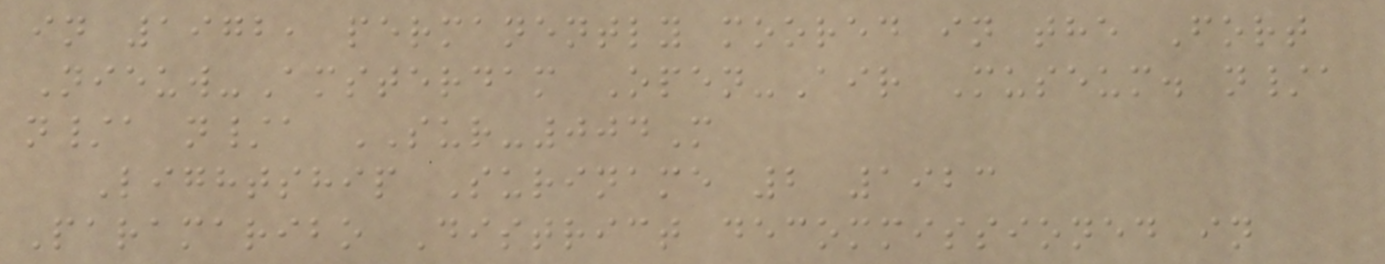in 1972, permanently moored in the Fort
Nieuw-Amsterdam Open-Air Museum. n/a
n/a n/a SUR-004M
Lightship Suriname 2 1923
Paramaribo District decommissioned in
